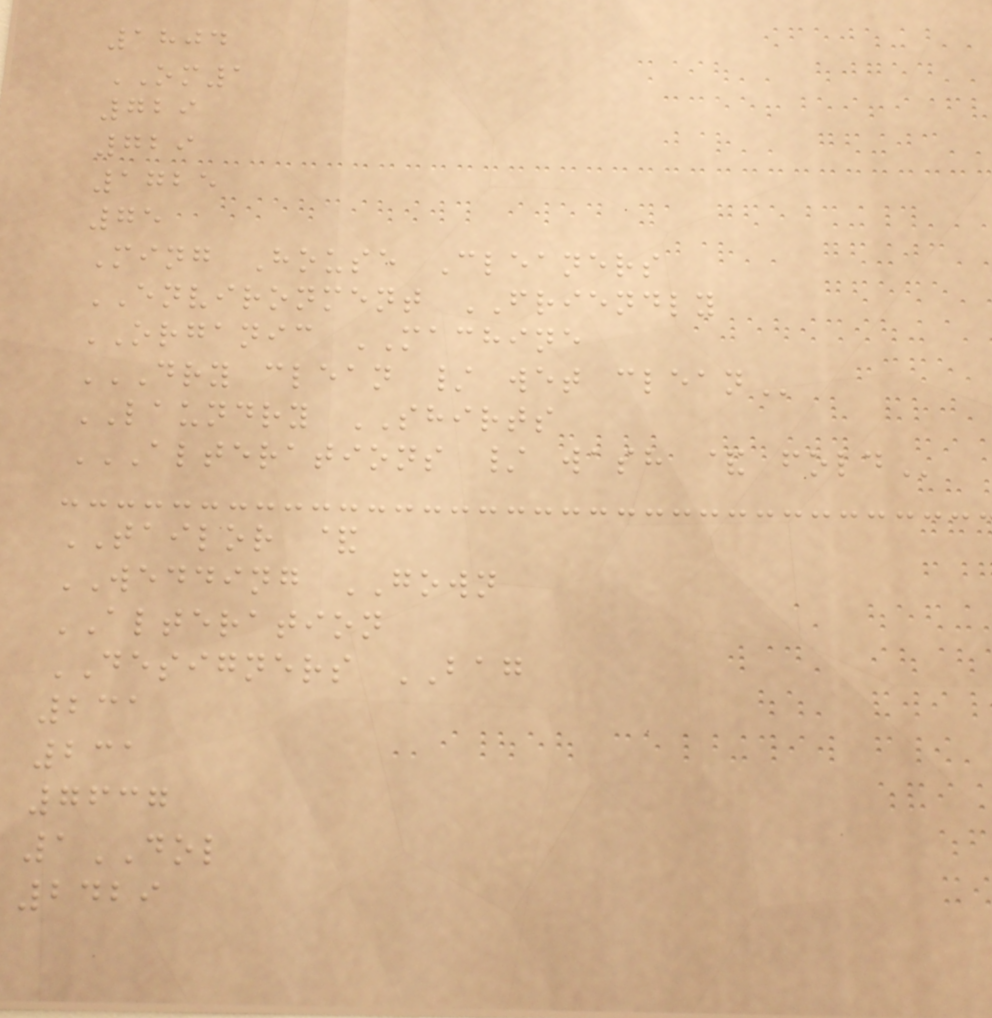1804
OM1
729
729
1725
75
Ming House Cleaners
ENVIRONMENT FRIENDLY
ORGANIC MACHINE
DRY CLEAN / WET CLEAN
LAUNDRY SHIRTS
ALTERATIONS / WASH & FOLD
TAILOR &
WEDDING GOWN
ALTERATION
DESIGNERS BAG
231
231
7637
1DOL
2429
